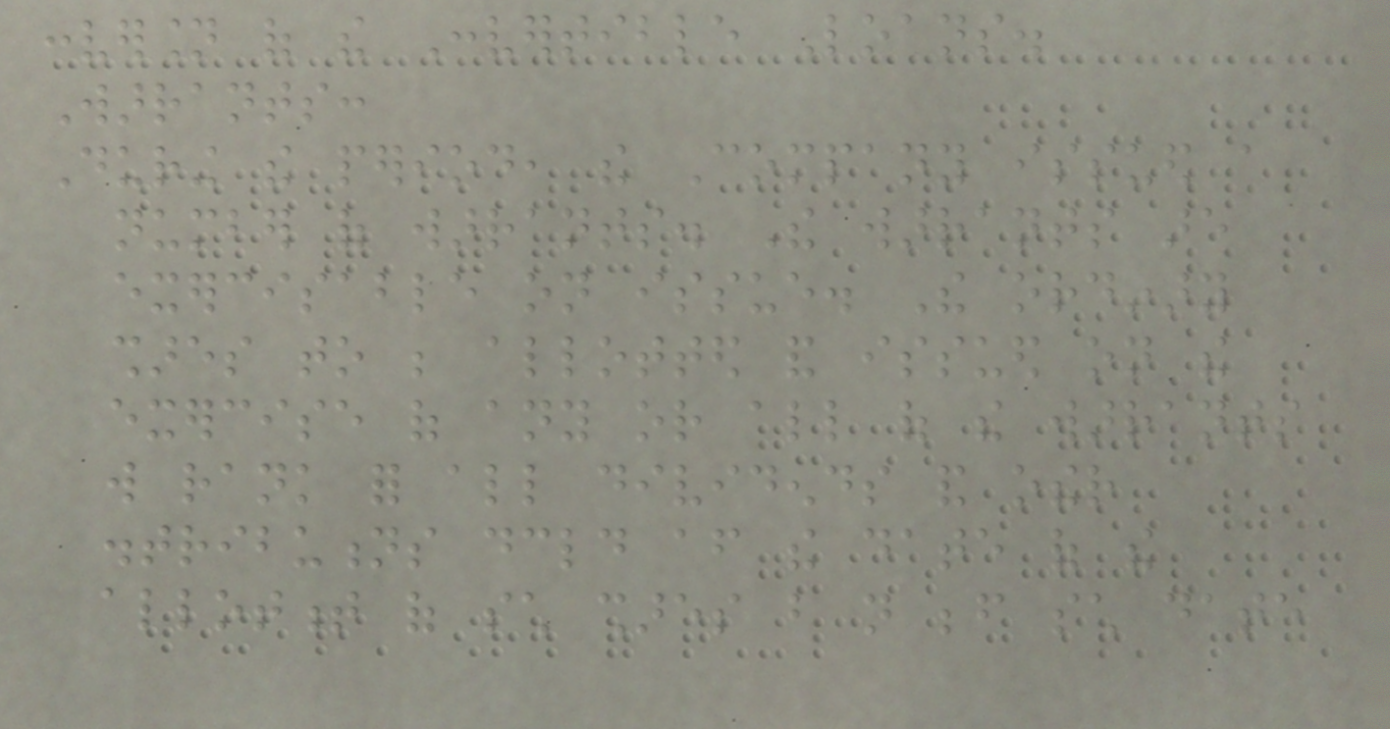conversion of the Convertible Loans.
Warrants:
During the period, the Company issued a
number of warrants. The warrants are
exercisable on issue. The ordinary
shares to be allotted and issued on the
exercise of any or all of the warrants
will rank for all dividends and other
distributions declared after the date of the
allotment of such shares but not before such date
